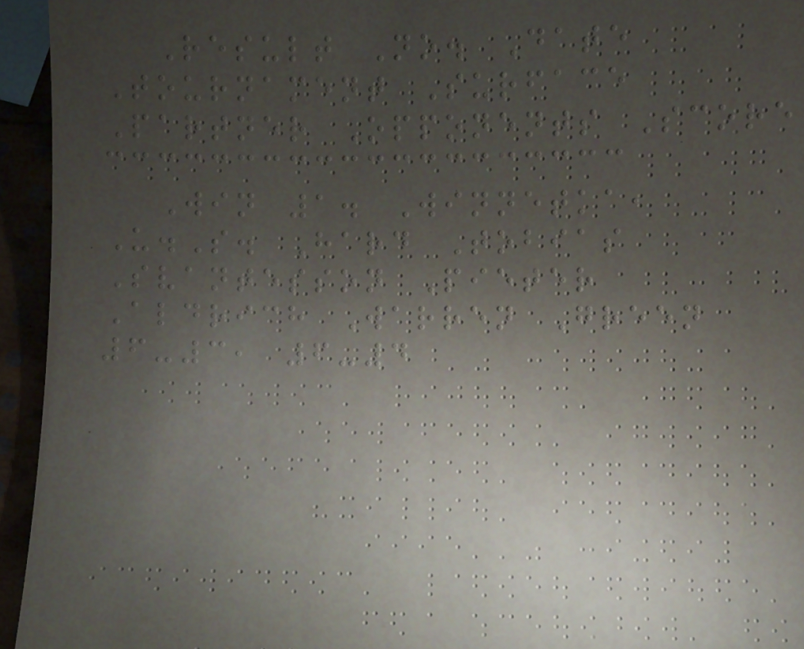Result No. Date
Tournament Surface
Partner Opponents Score
Win 1. Winnetka,
U.S. Hard Tobias
Svantesson Pieter
Aldrich Warren Green
6-3, 6-4
